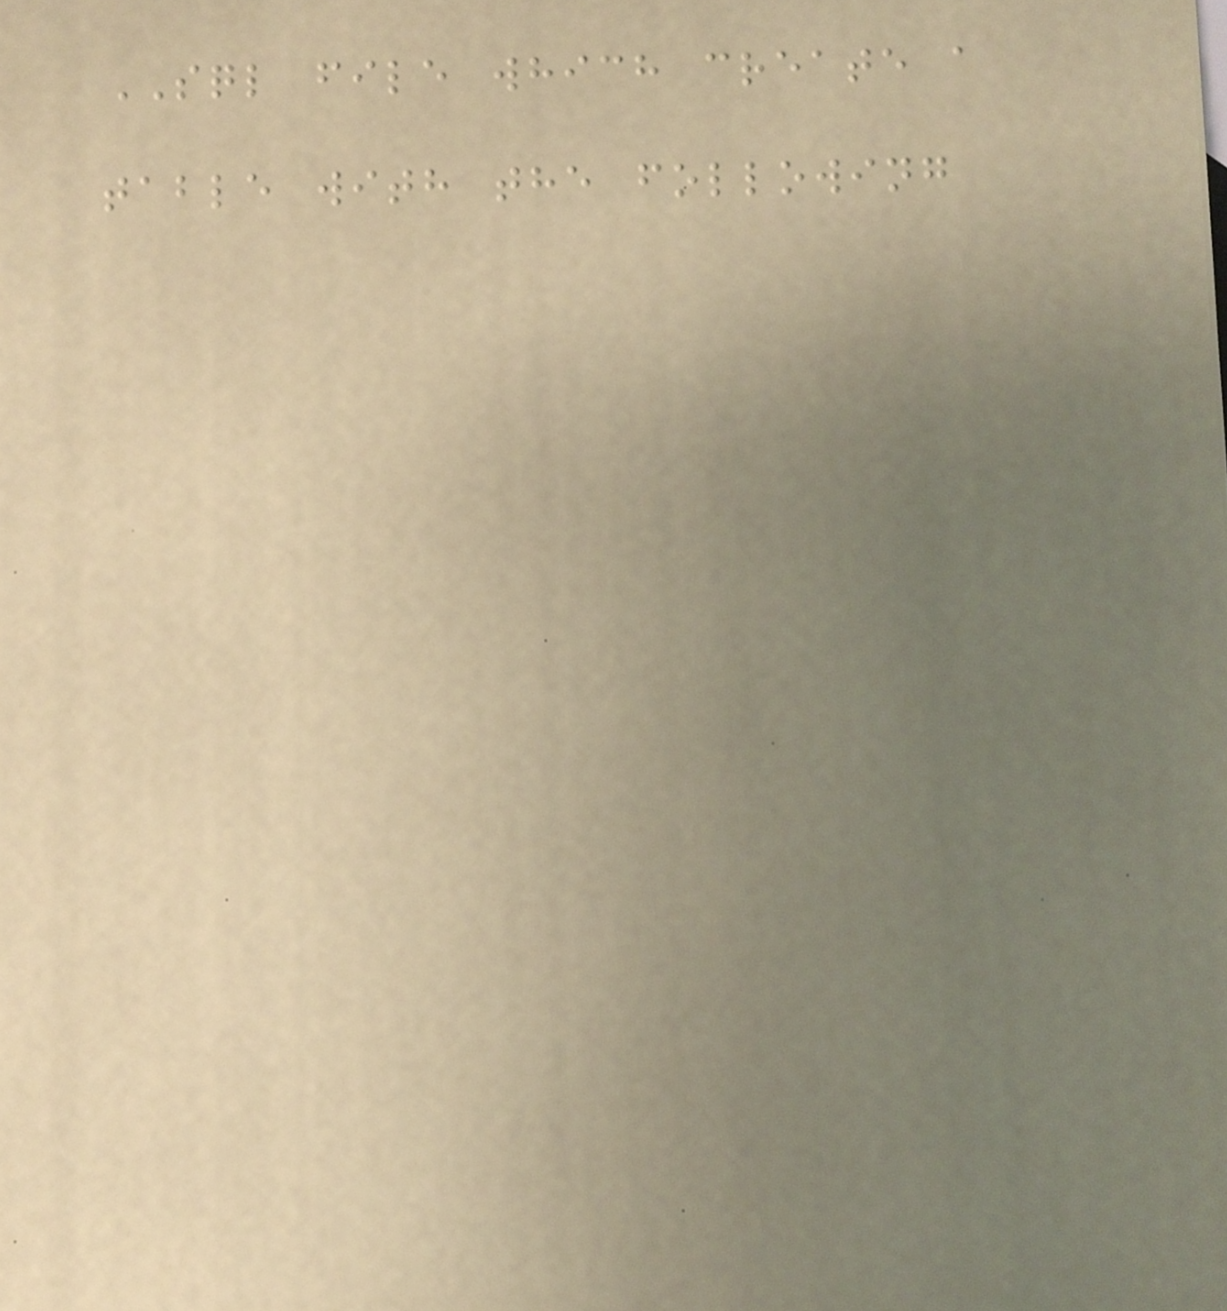SQL file which create a
table with the following
